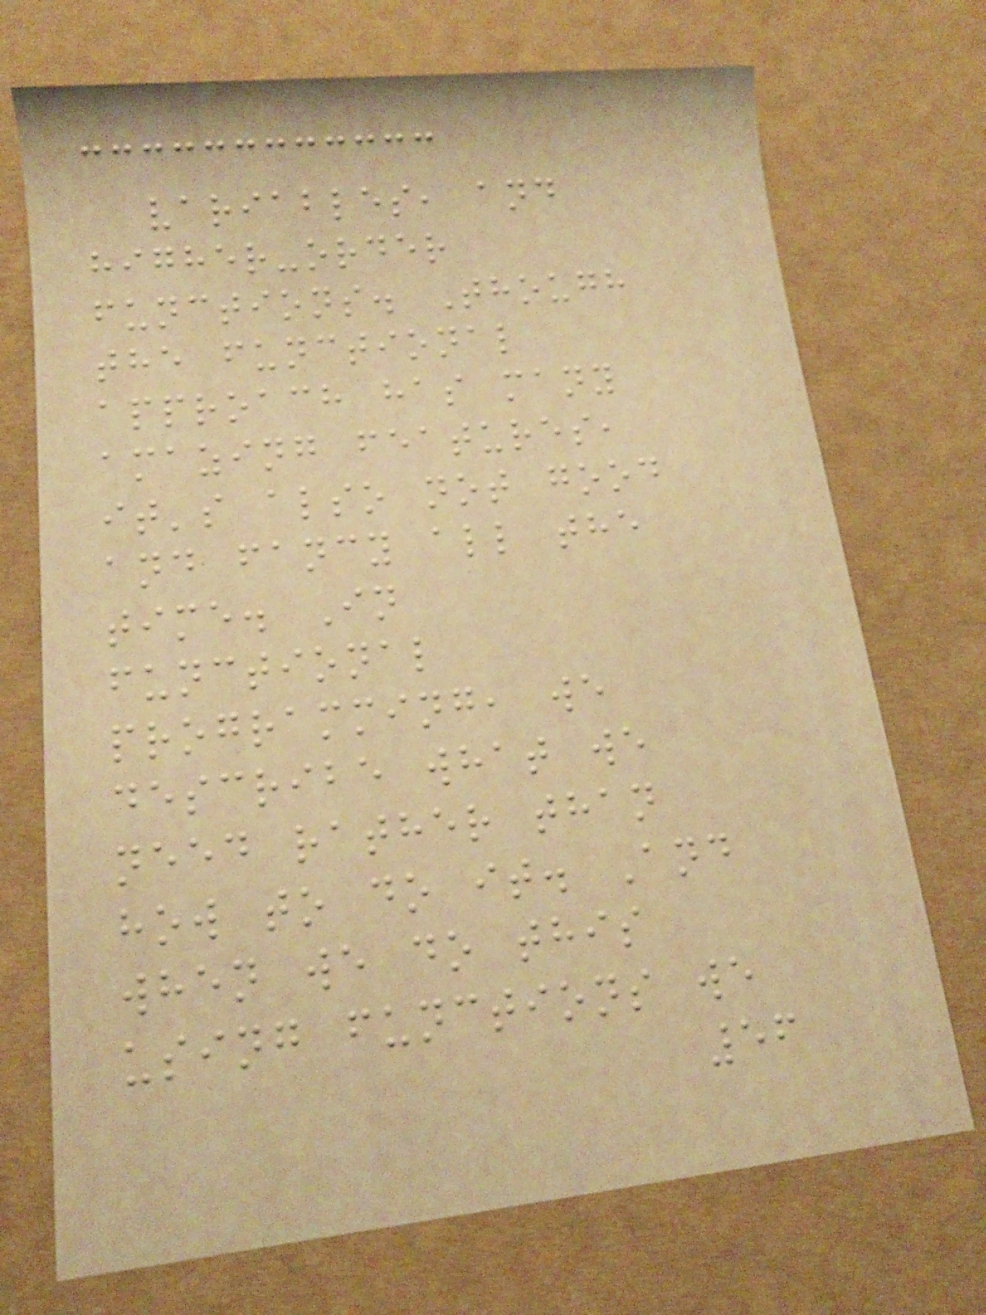variables, and
higher-order
functions. Though
the functional
approach has many
amazing features,
it's also not good
and fancy all the
time. In
functional
programming, we
describe what we
need rather than
how to do it. And
when we do this
using functions we
56
